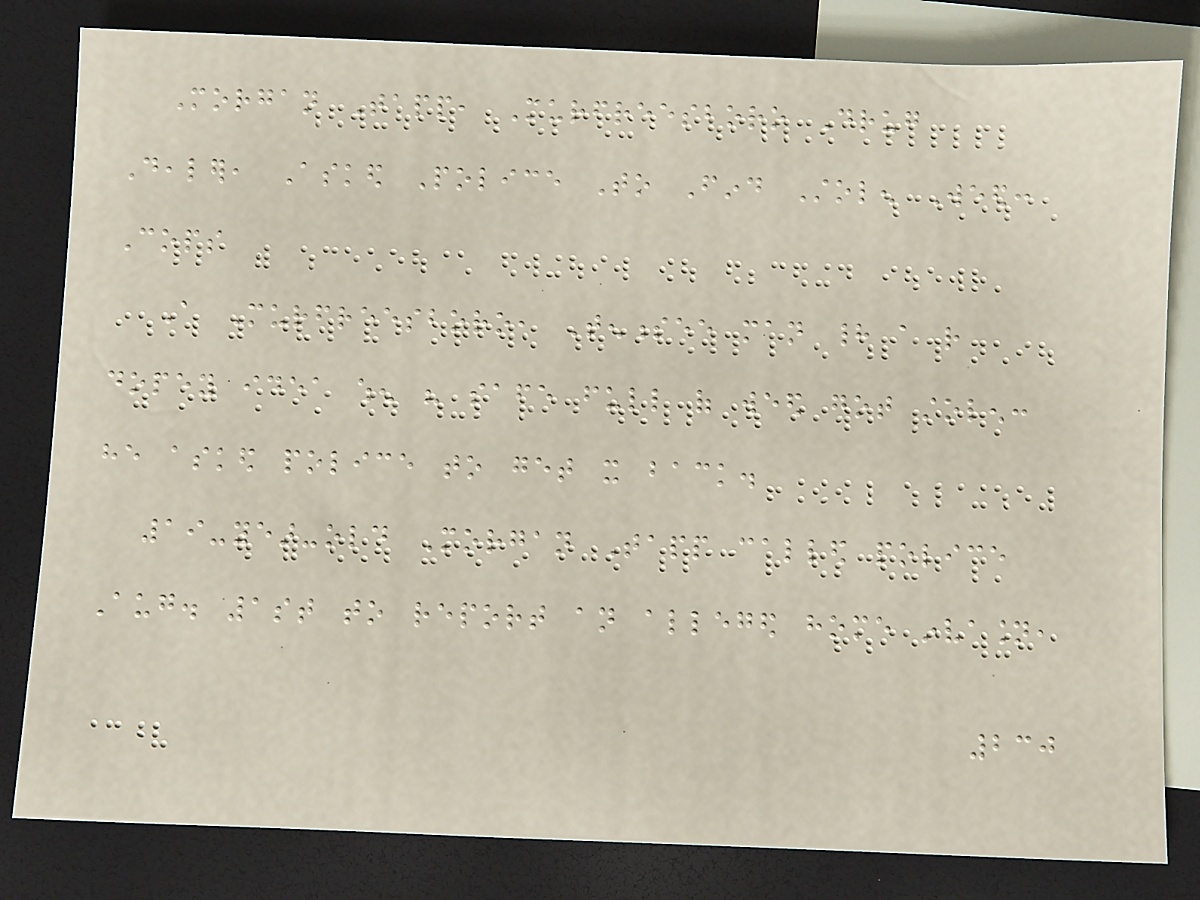Morgan Tapp, Murfreesboro Drug
Dealer, Asked Police To Find Stolen Weed:
Cops
A Murfreesboro, Tennessee man had a rather
dopey idea when his safe full of weed got stolen:
he asked police to get it back.
19-year-old Morgan Tapp called police
Aug. 1st to report an alleged home invasion,
230
